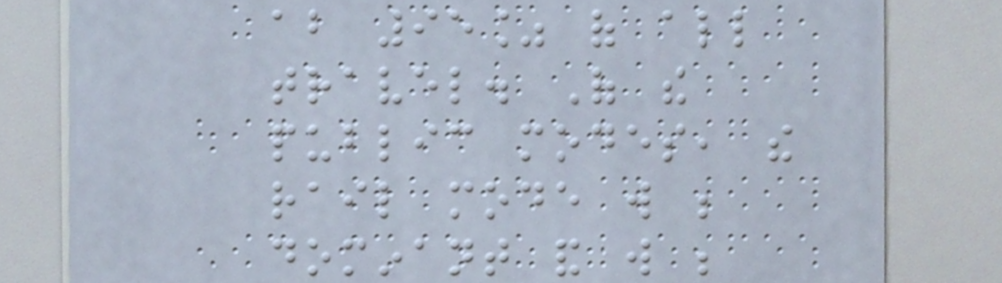about 95% of all
travel. Of the
public modes, the
rail mode will be
dominant and will be
